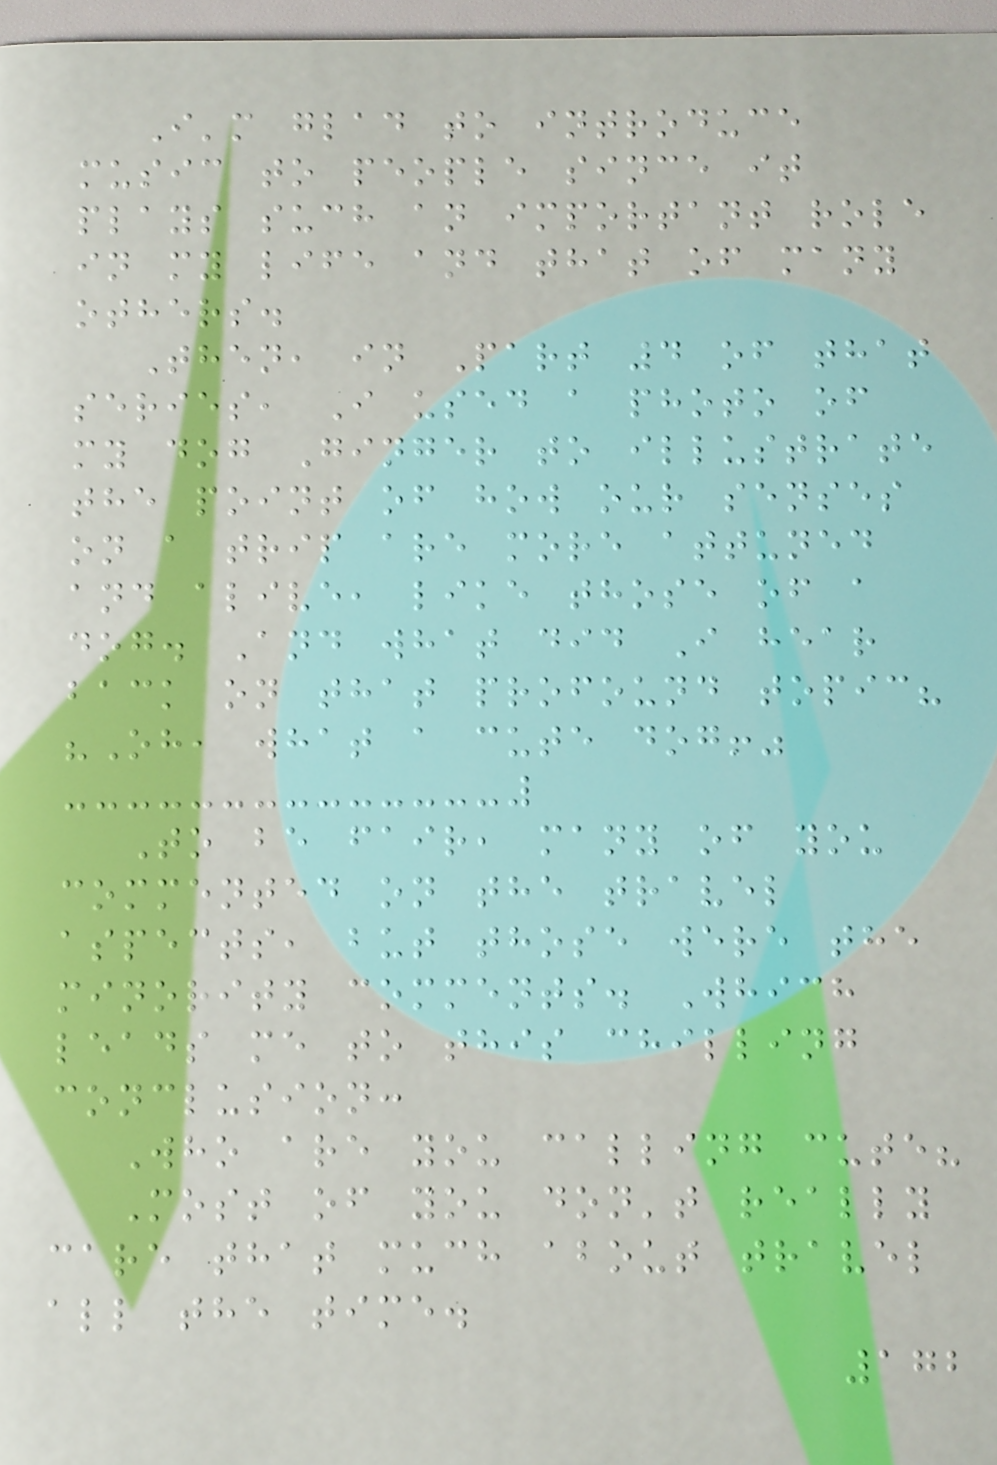I'm glad to introduce
music to people since it
plays such an important role
in my life and that of many
others.
Then, in Part 4 of that
series, I used a photo of
my dog Ginger to illustrate
the point of how our senses
on a trip are more attuned
and alive, like those of a
dog. And what did I hear
back on that profound topic?
"Oh, what a cute dog!"
To be fair, many of you
commented on the travel
aspects, but those were the
minority comments. Which
leads me to this chilling
conclusion:
Who are you calling cute?
Most of you don't really
care that much about travel
all the time.
172
